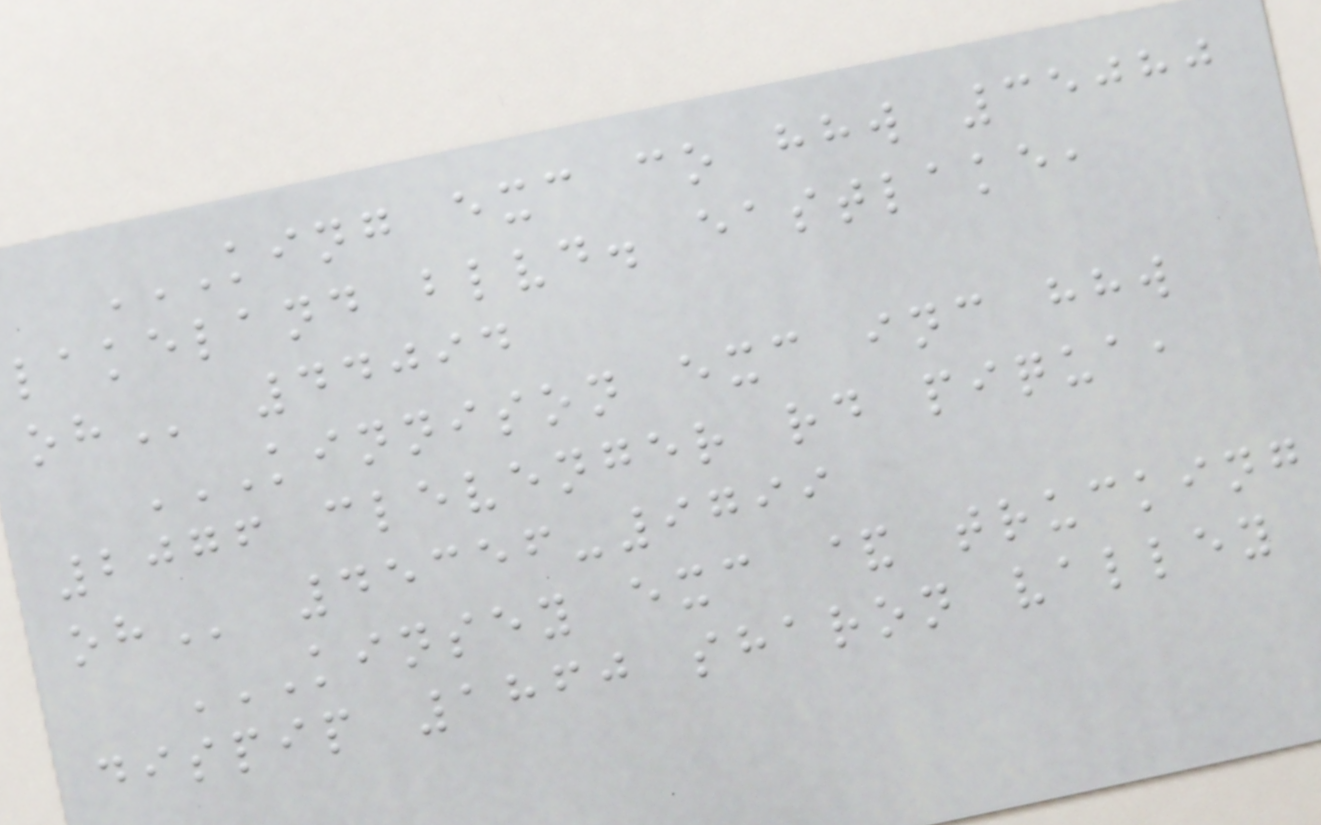KING EXC CO HHW 35080
LAKELAND BLVD. EASTLAKE,
OH 44094
KINNISON EXC INC HHW
2076 CLEVENGER RD PIQUA,
OH 45356-9799
KINSEY EXC & TRUCKING
DISPIP 1860 SHARON VALLEY
